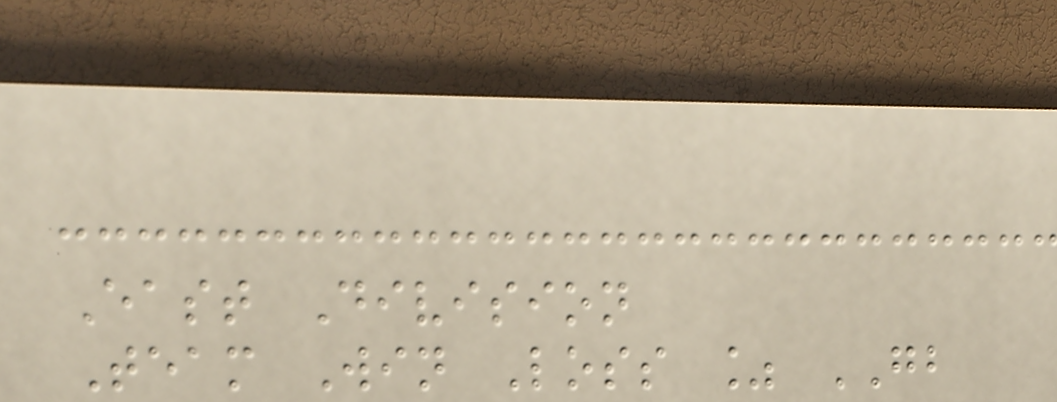East Division
Team Win Loss % GB
